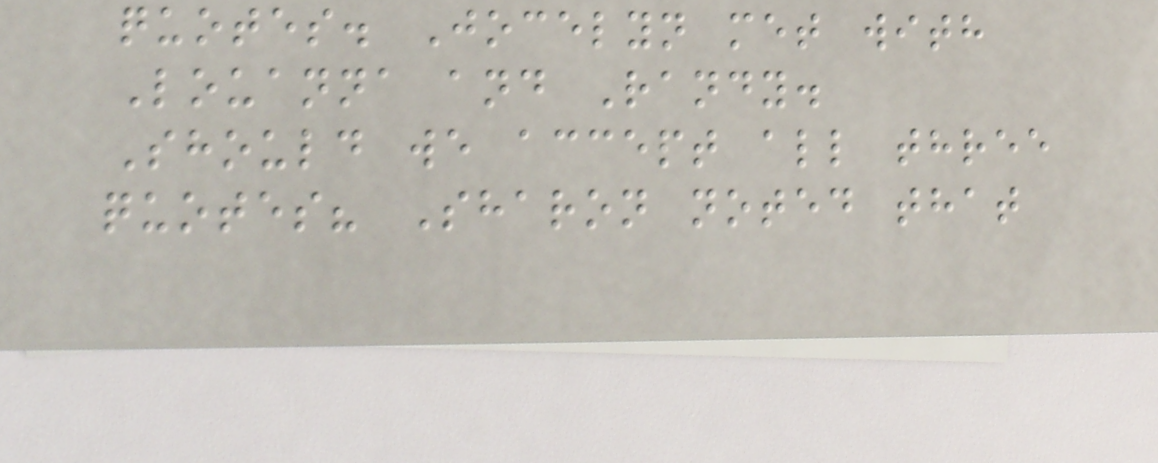quotes. Jocelyn met with
Louanna and Randy.
Should we accept all three
quotes? Sharon noted that
